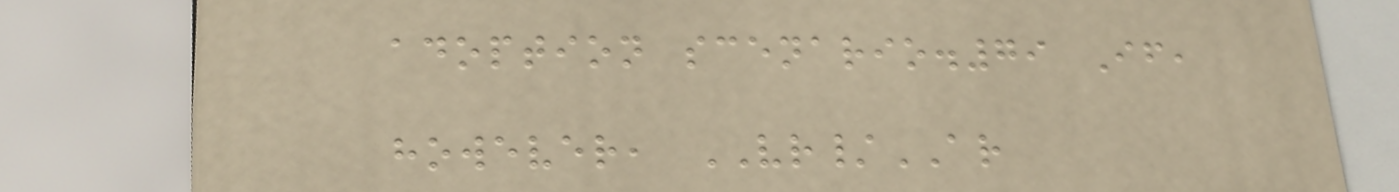adoption scenario.79 If,
however, VR/AR
